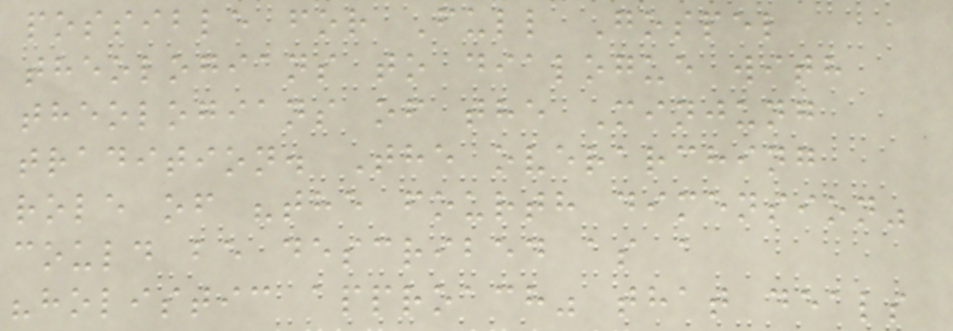possible for Full Gospel
theologians to dialogue with
theologians of the Minjung
tradition. The overarching
role of "the fourth dimension"
could be described as a
"holistic approach" that deals
